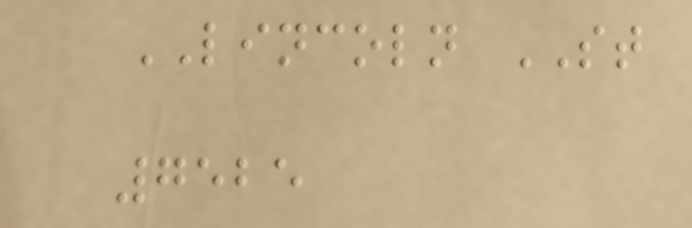LINCOLN ST
7525
